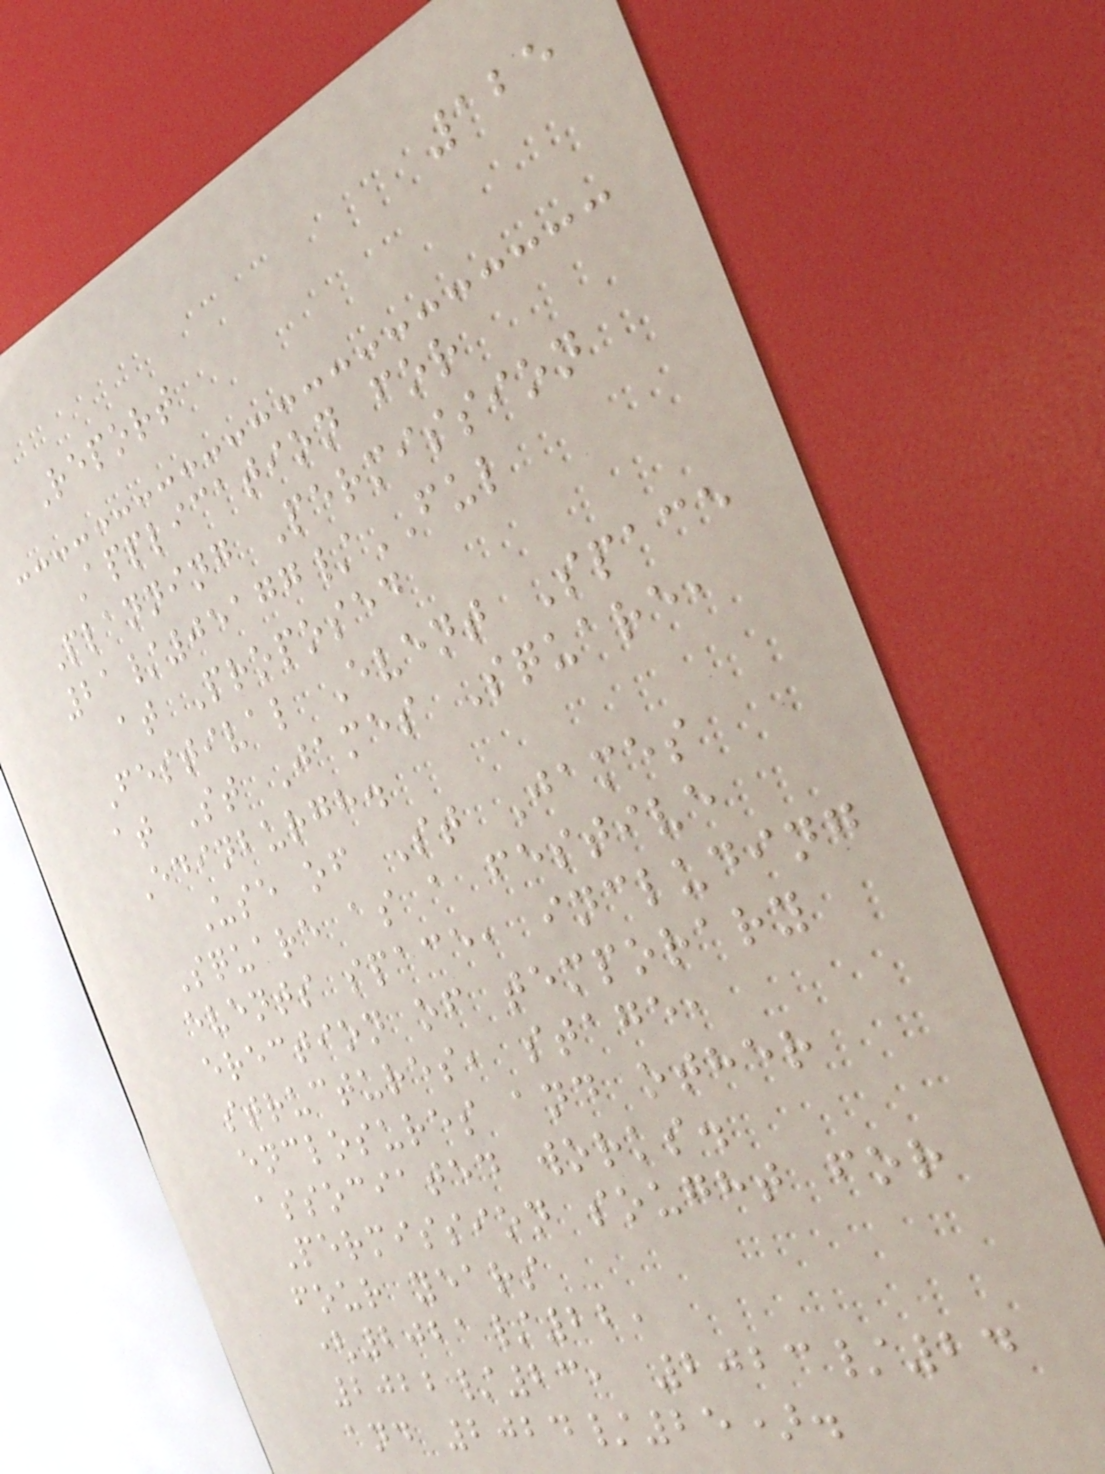125
Report
Application for
Planning Permission
21/05177/FUL
at Proposed
Festival Event Space
at St James Square,
Edinburgh.
Use of St James
Square as a festive
events space, including
erection of temporary
structures, stage,
enclosures and other
associated works.
Permission sought for
four years
(2021/22,
2022/23, 2023/24
and 2024/25).
